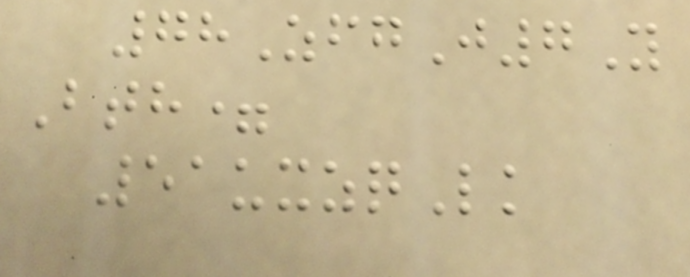78ZfgJ7Y
Bth=
51uxzqLk
